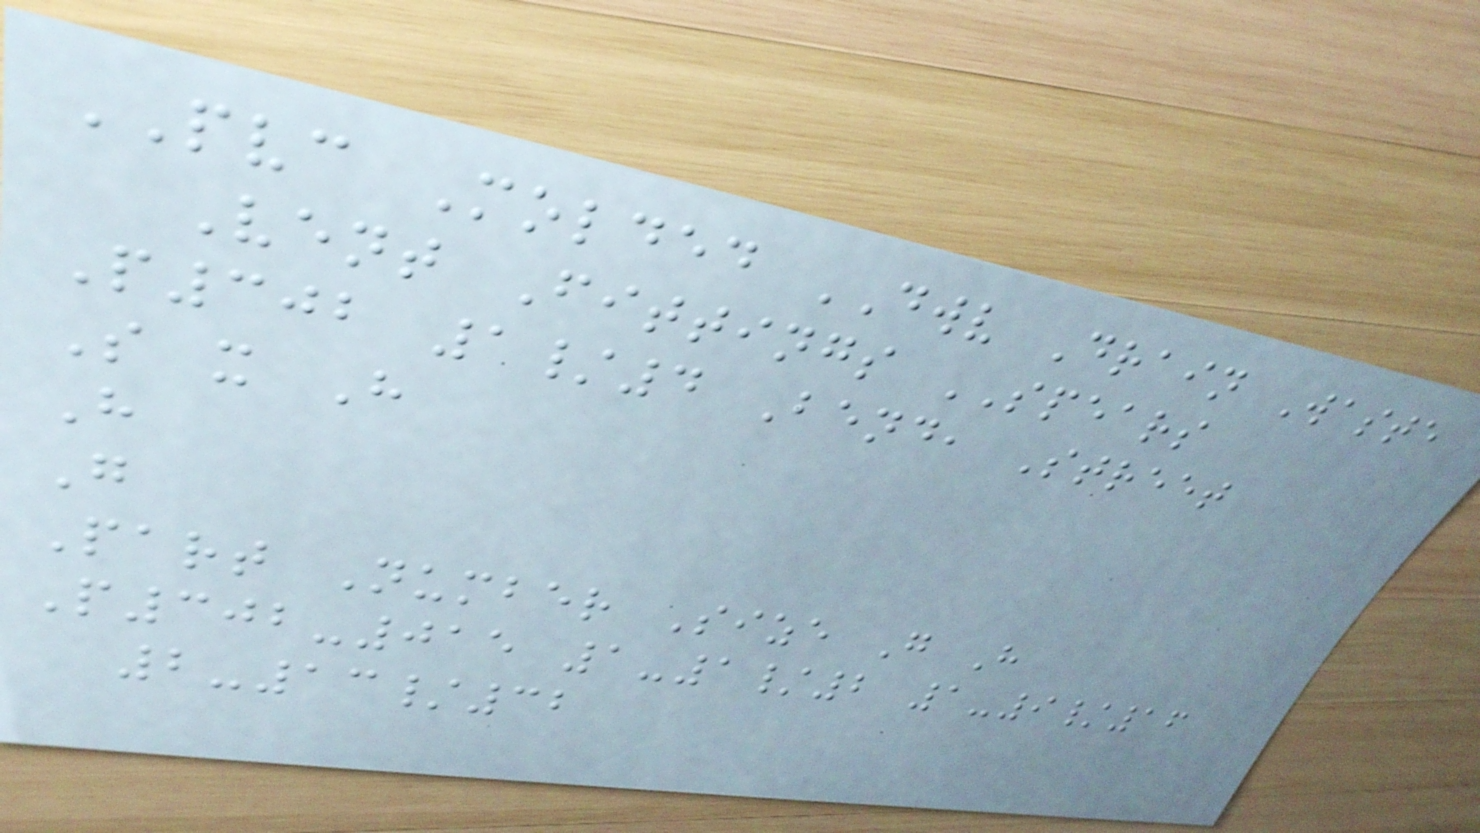PVC Molded DWV Drain Waste
Vent Fittings SPEARS
P302 1/4 Bend, Street
S x H
H
G
Part Number Size G H
P302-015 1-1/2 1-9/16
2-13/32
